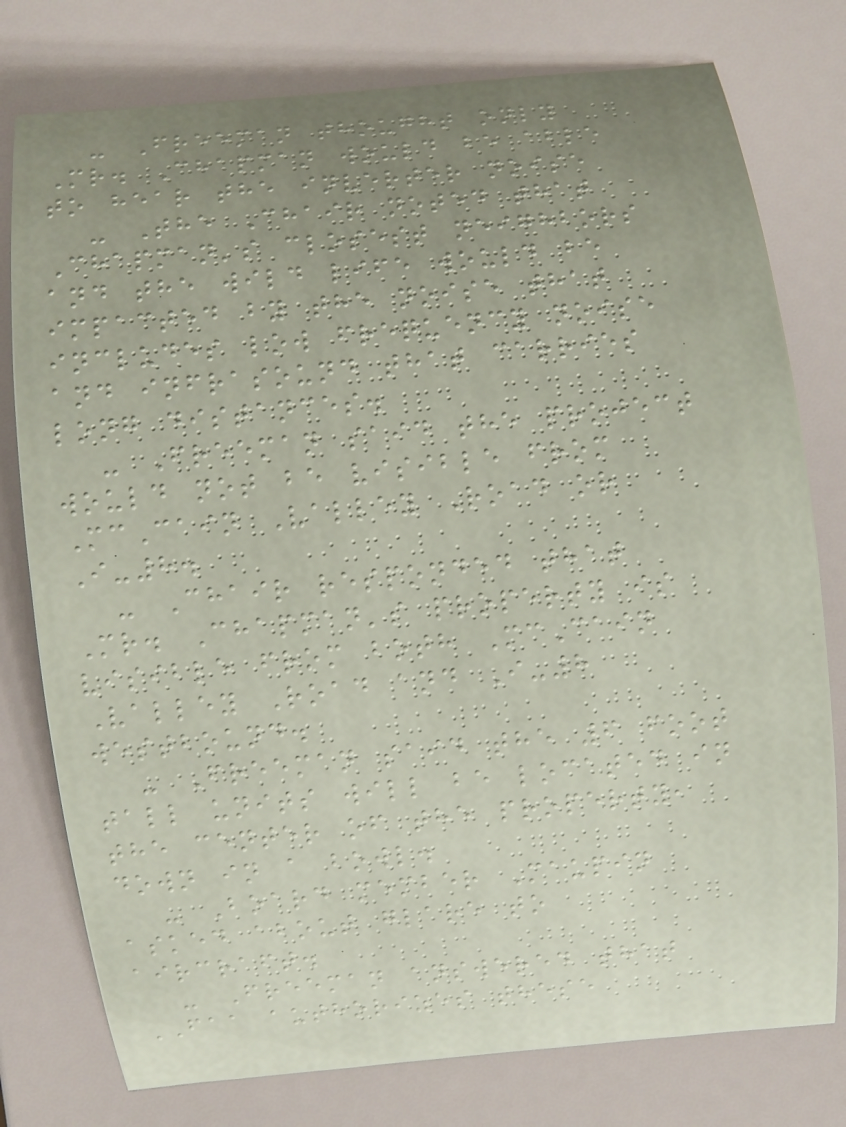- Freeman thought only
Mr. Chapman would be able
to hear the inverter noise
- The Chair noted that
Chapman's closest neighbors
and the wild life would be
impacted by the noise that
includes low frequency noise
and infrasound that carries
long distances.
- Freeman said the project
would not be visible from
McCain Valley Road or
I-8.
- Chair responded that
Mr. Chapman's property is
visible from both McCain
Valley Road and I-8
westbound.
- Freeman said the 6 foot
tall units will be located in
the center of the property,
down in a bowl.
- Board member Maupin
asked about glare to
aircraft.
- Freeman answered that
FAA authorizes these
